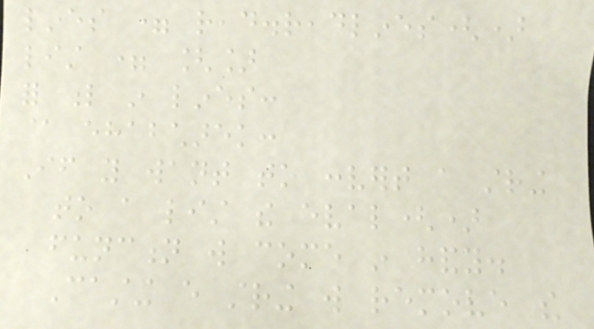lines = read.readlines()
list = []
for l in lines:
@ ehabcharek:
If you want to convert a string
to a list the eval()
function will come in handy.
Casting every string will remove the
